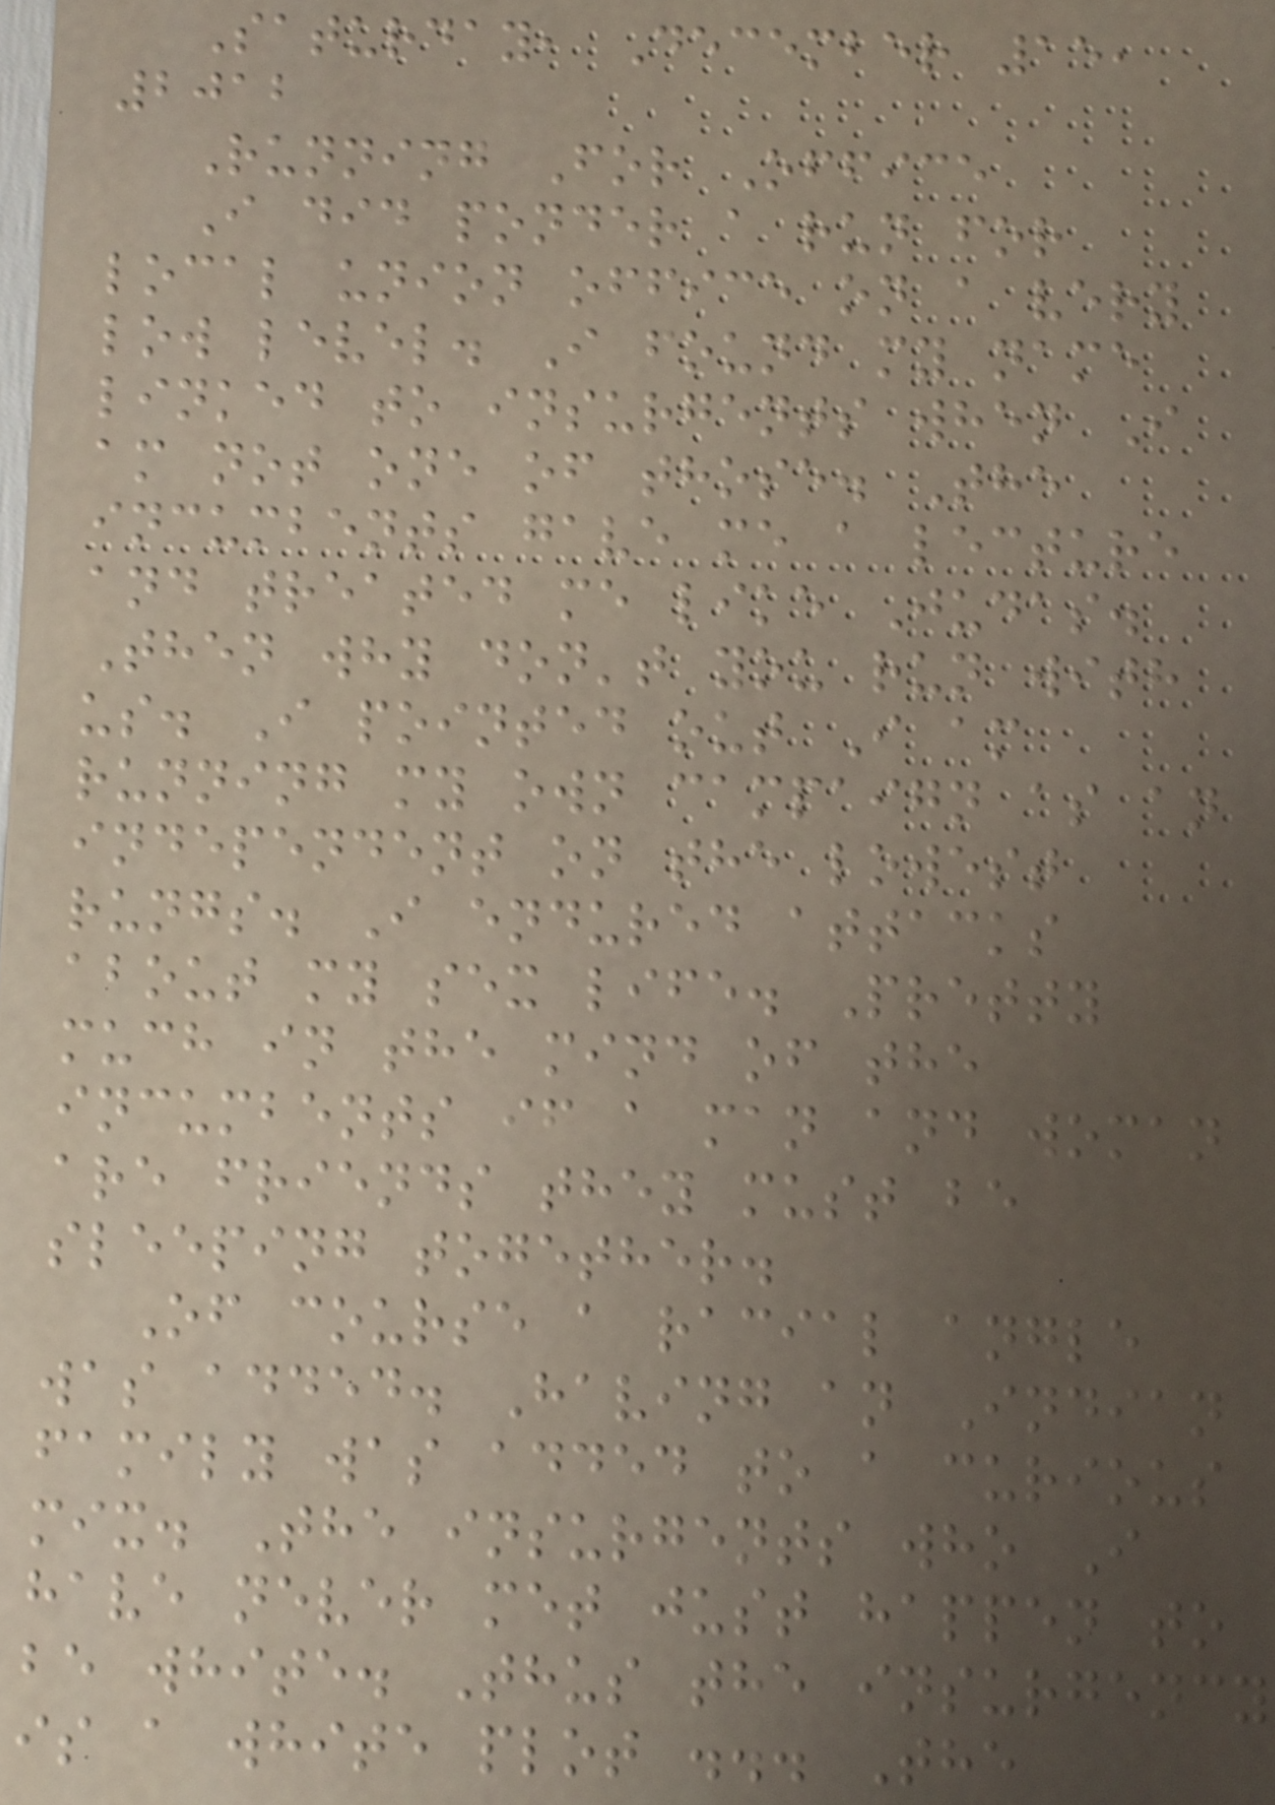Saturday, December 15,
2012
Running For Office
I did ponder a run for
local union office on a very
low level. I found my name
linked to insurgents when I
am not one of those. The
incumbents gave me a lecture
and treated me like Judas.
Then why don't you run with
us. I pointed out I am
running my own campaign as an
independent on the lowest
rungs. I endured attacks
about my sex life. Pretty
much in the mind of the
incumbents if a man and woman
are friends they must be
sleeping together.
Of course a racial angle
was added. Having an Indian
family was added to a curious
mix. The insurgents who I
have never met just happen to
be white. Thus the insurgency
is a white plot ... The
